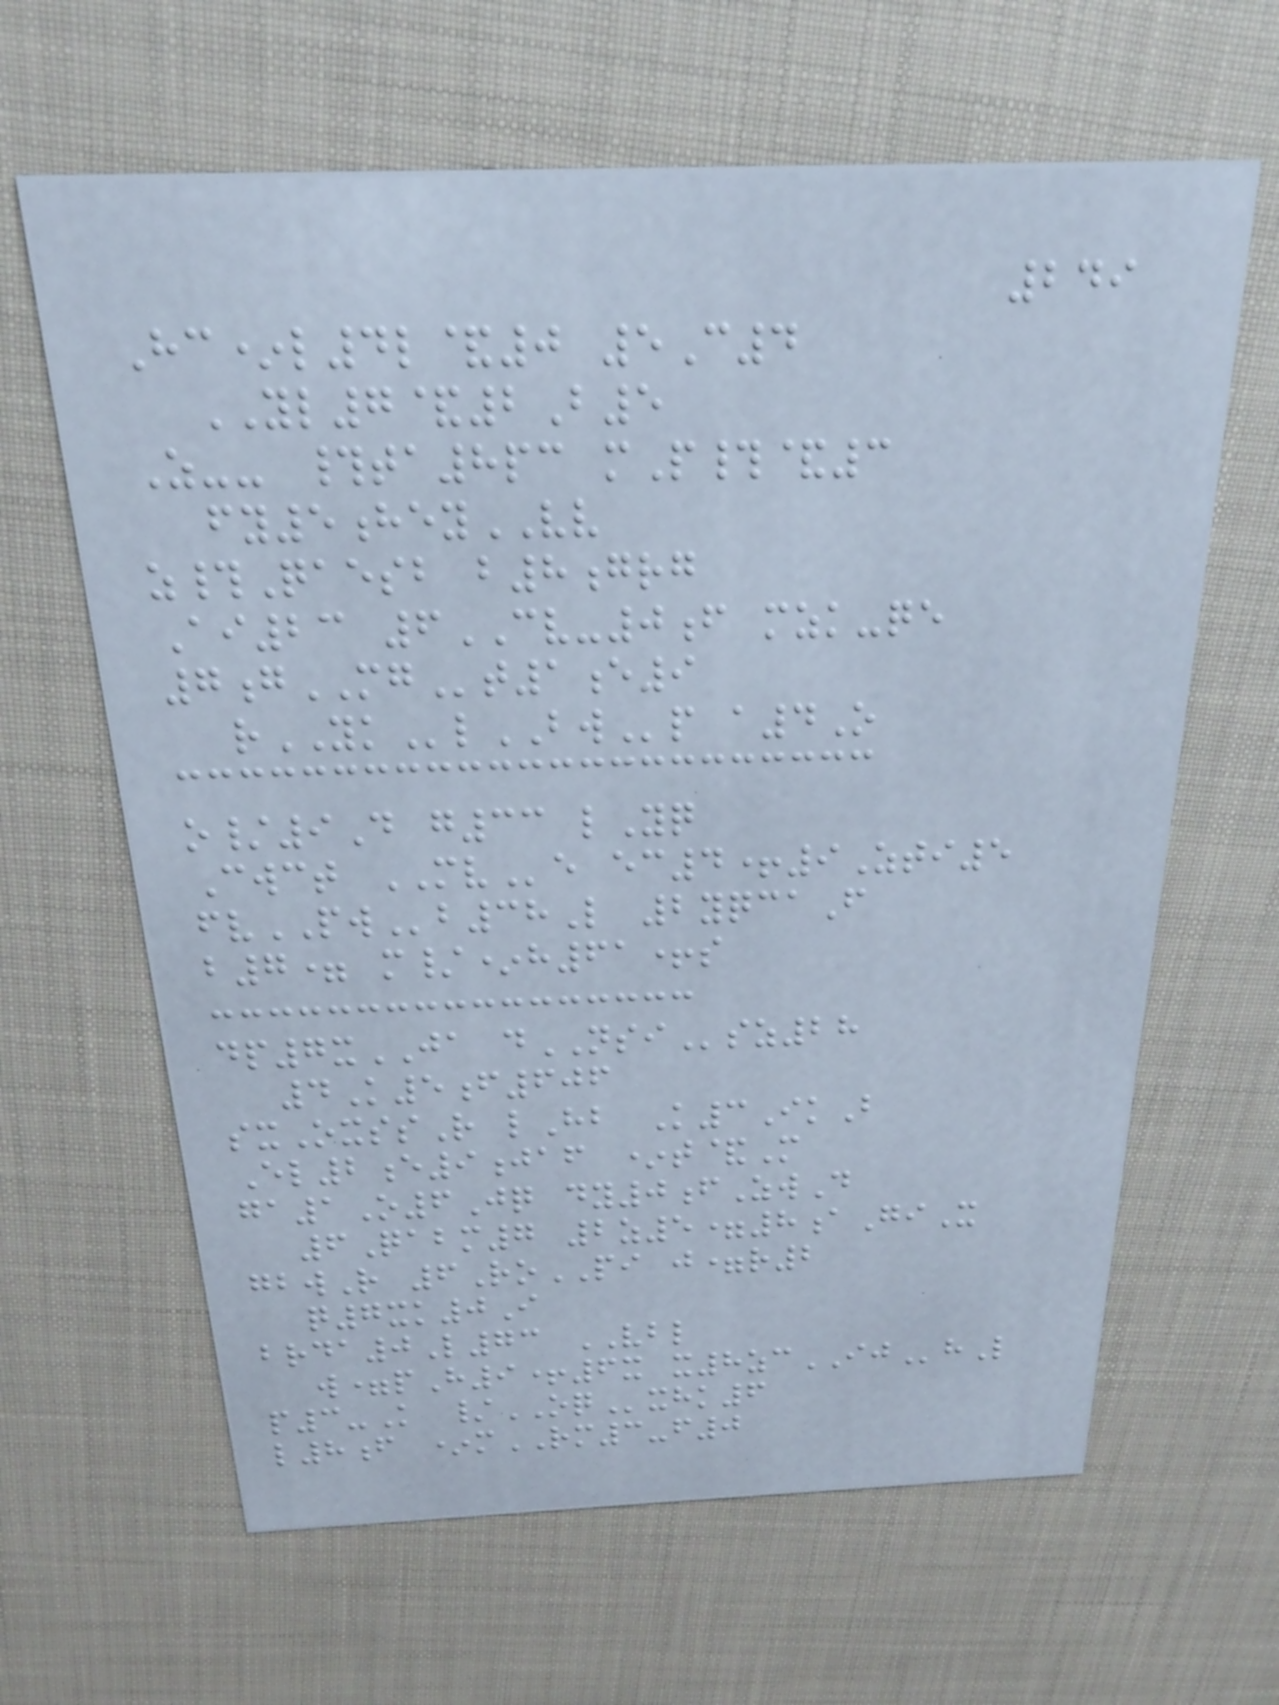249
Hc*l4l&0 5C4
YL7&2B5
Z-- #ta8pc mP#&3
fy5heyVV
z#Qaesb b8grg
Ai23 6CV-0f mzk-qe
7gMGt1e9
rYKlBWp a4O
o/9D g33 lYq
Cwct MVe ec4+9Zti5
fvPWb38L 2yqcaF
b7= m/*h61+s
dp7xJA dNSIsz28
4K5f606
sxOxssR lHb K3IkB
El2e9jaf *t&M
ga1O6Jq dy0fZwD
6Qabm7 2z5=8aGiX
gbwR 6RoPI j=r2
q7xk0I
brda0L73 VBL
w=pH9+6x x8zcIJhL
p3-K /OQxhk6
l8f *mRM3-f0
